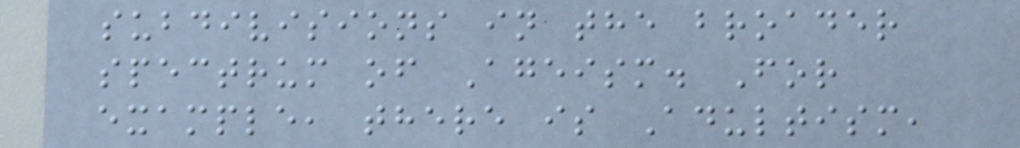subdivisions in the broader
spectrum of Ageism. For
example, there is Adultism,
